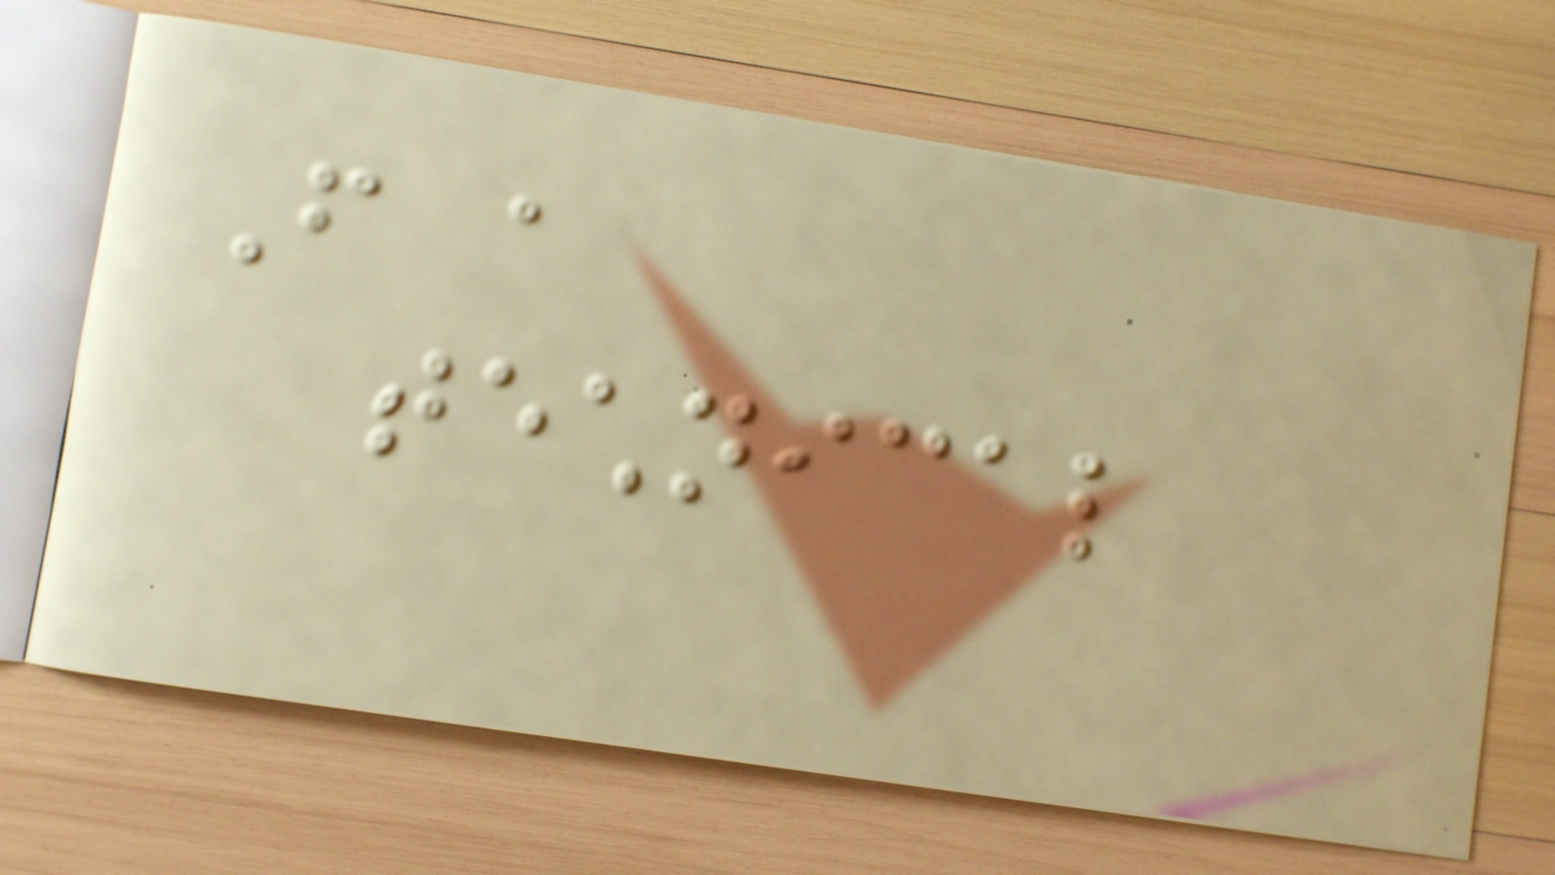From a
technical
